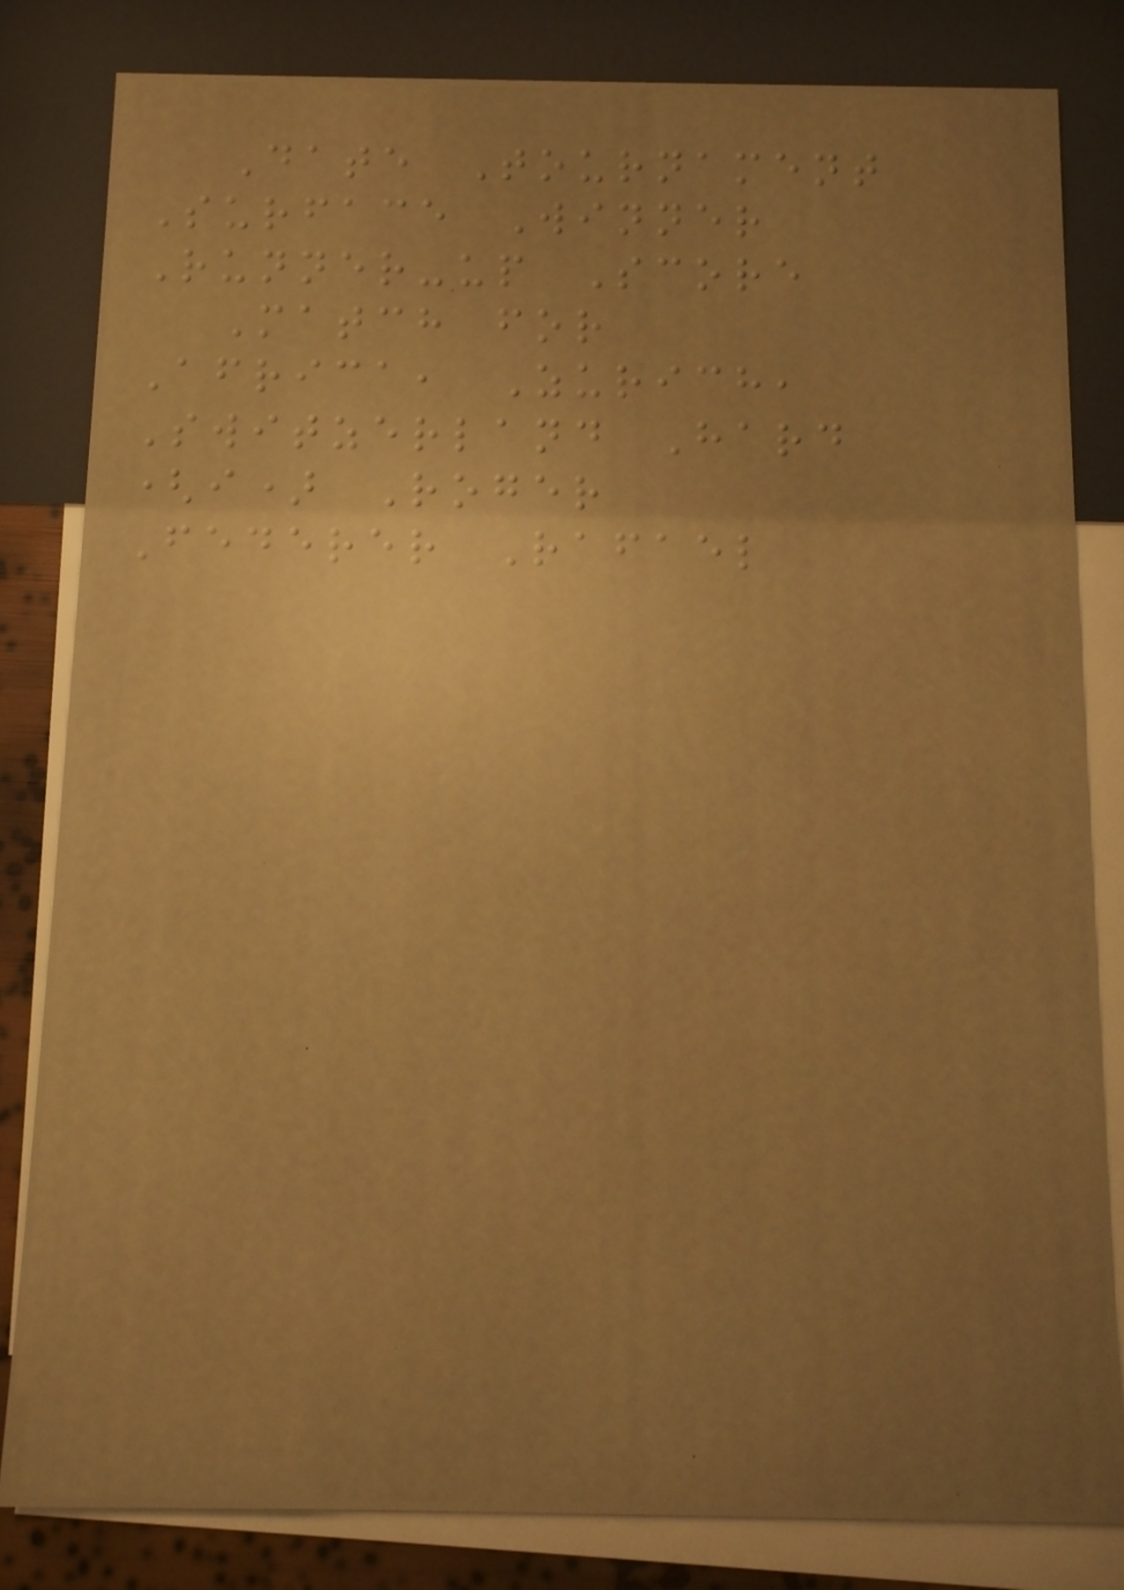Date Tournament
Surface Winner
Runner-up Score
Match for
Africa, Zurich,
Switzerland Hard
(i) Roger
Federer Rafael
